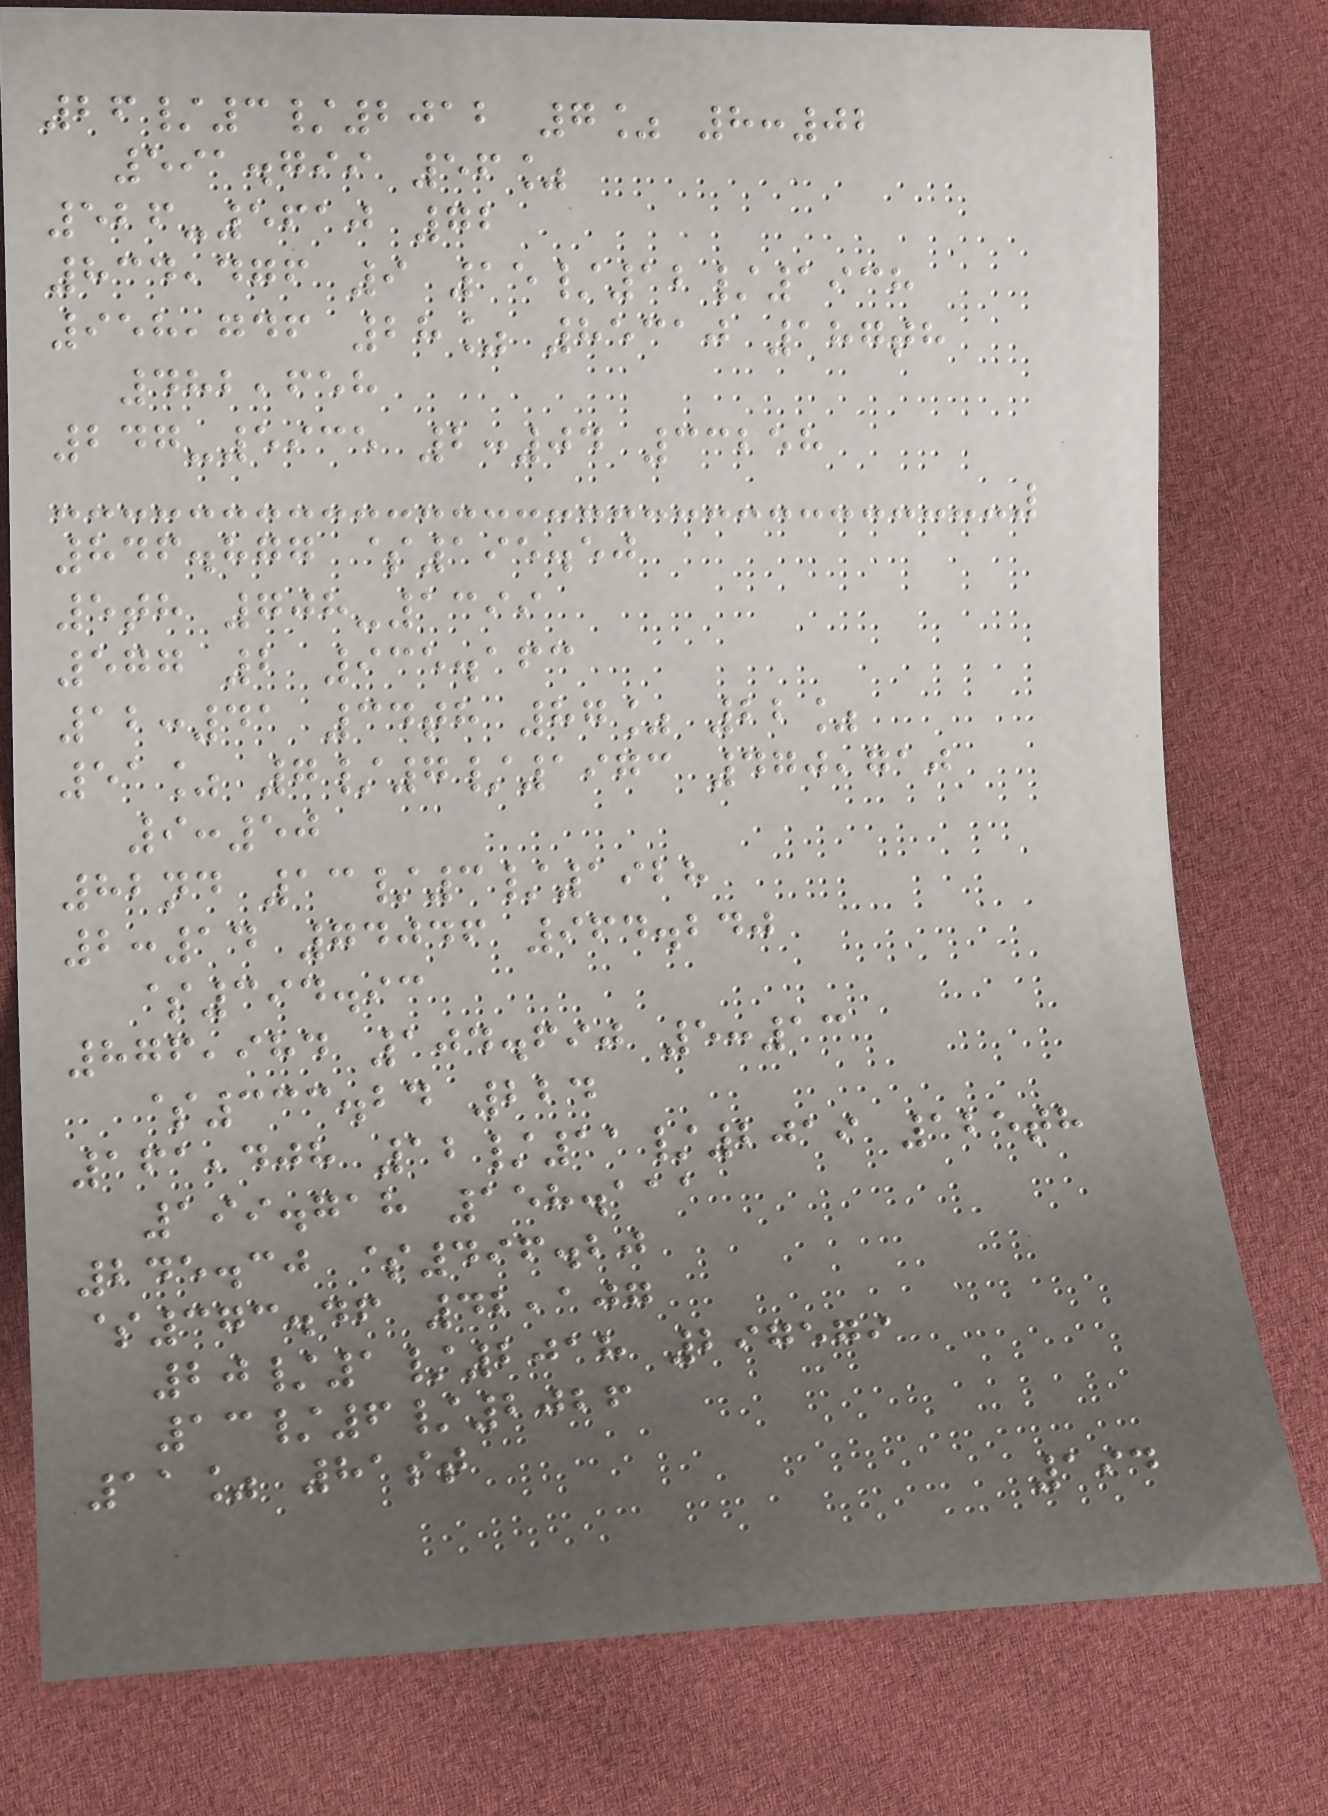26/3/2012 7% 8:02
591.799 56%
526-5610 72
834,476 9 15/12/1938
958,746 28% 85310 187th
482,658
247-5935 2:04 33258
846.877 $195.50
5th 708-1399
577 2 935.163
12:41 34th 87% 22%
51% 7/7/1973 470,710
9:50
82nd 13/3/1928
2:14 74046 964.240
$394.93
876,984 104.690 5:13
$333.24 224
161,408 12/11/2019 125th
199.718 158.111
245.30 $496.20
$373.46 42,107
20/1/2018 297579
13/6/2026
11% 81st
194
